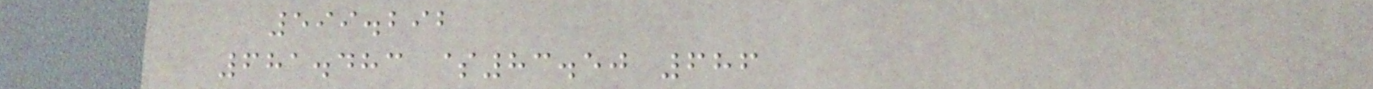599.292
681.483 $83.50 686
